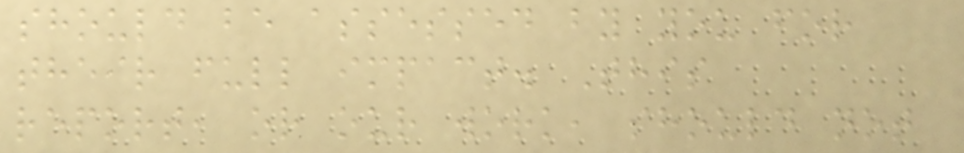should be assessed by you for
their full impact. This
report, or our work, should not
